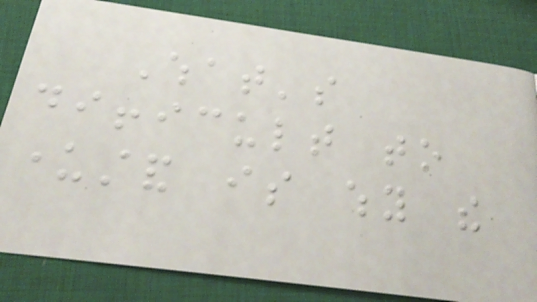What's
difficult to
understand is why the
